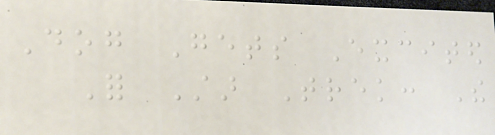Dog Gets Excited
For Star Trek: The
